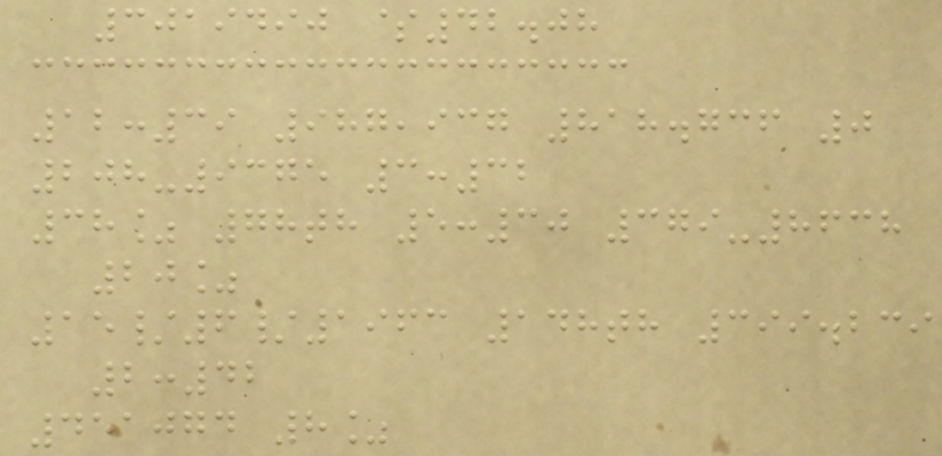3019490 $42.08
12:39 987,937 818.736 0
208-9375 3:32
38% 78th 5:30 379-8638
20%
15/6/1963 148th 399.239
2:42
451074 8%
